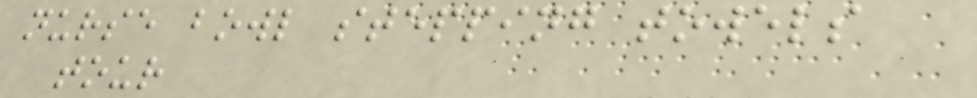nurse bowl stepping towels
tour
